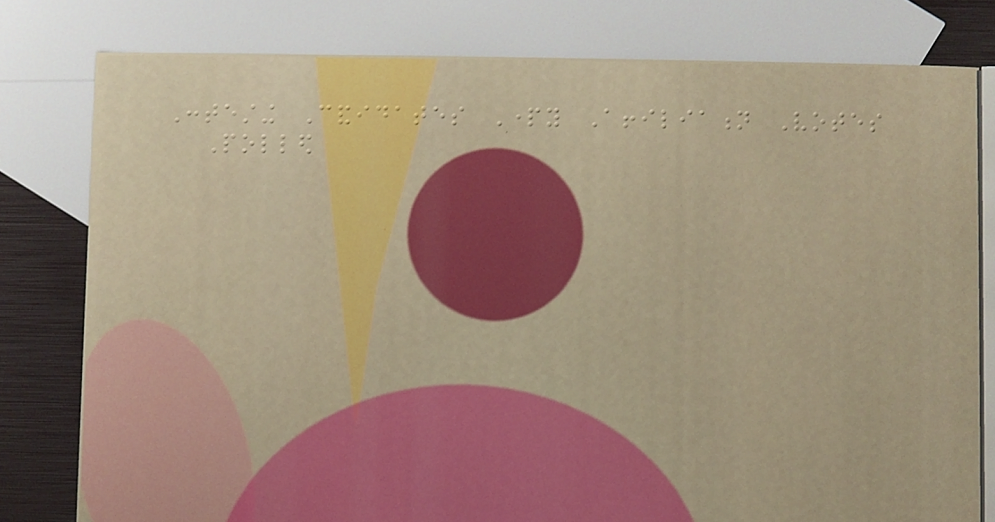Contesting Candidates Party Affiliation Votes
Polled
